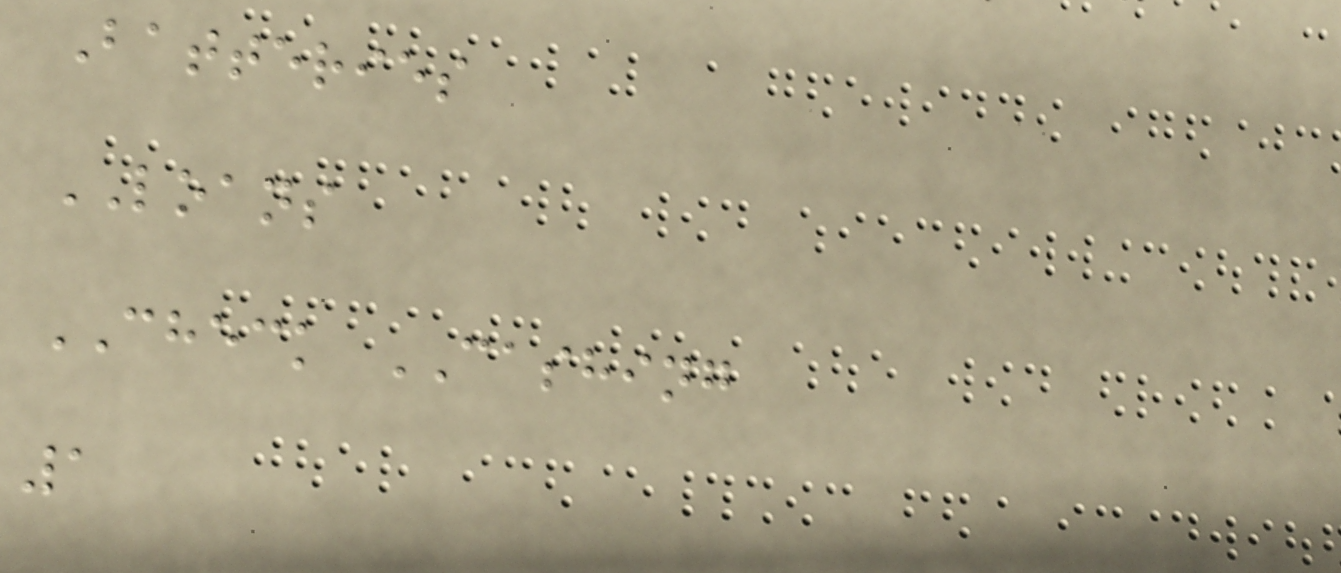Batteries
LOANS
CHECK CASHING
1
